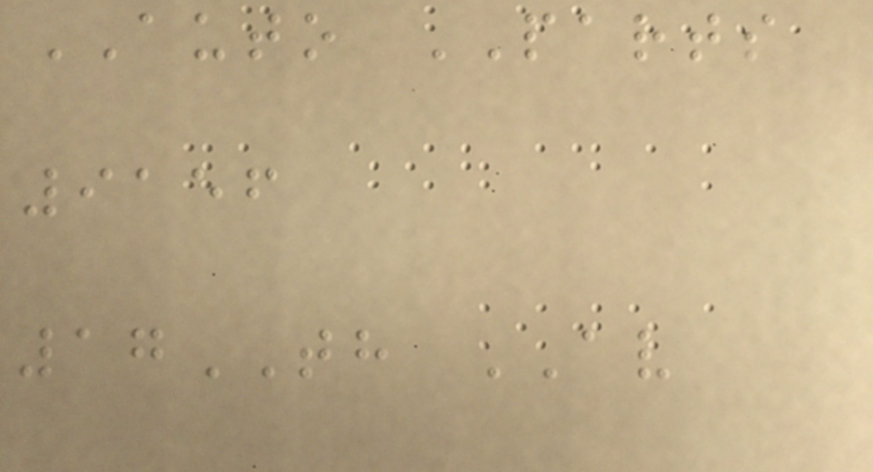AUTO PARTS
9156
17TH AV
